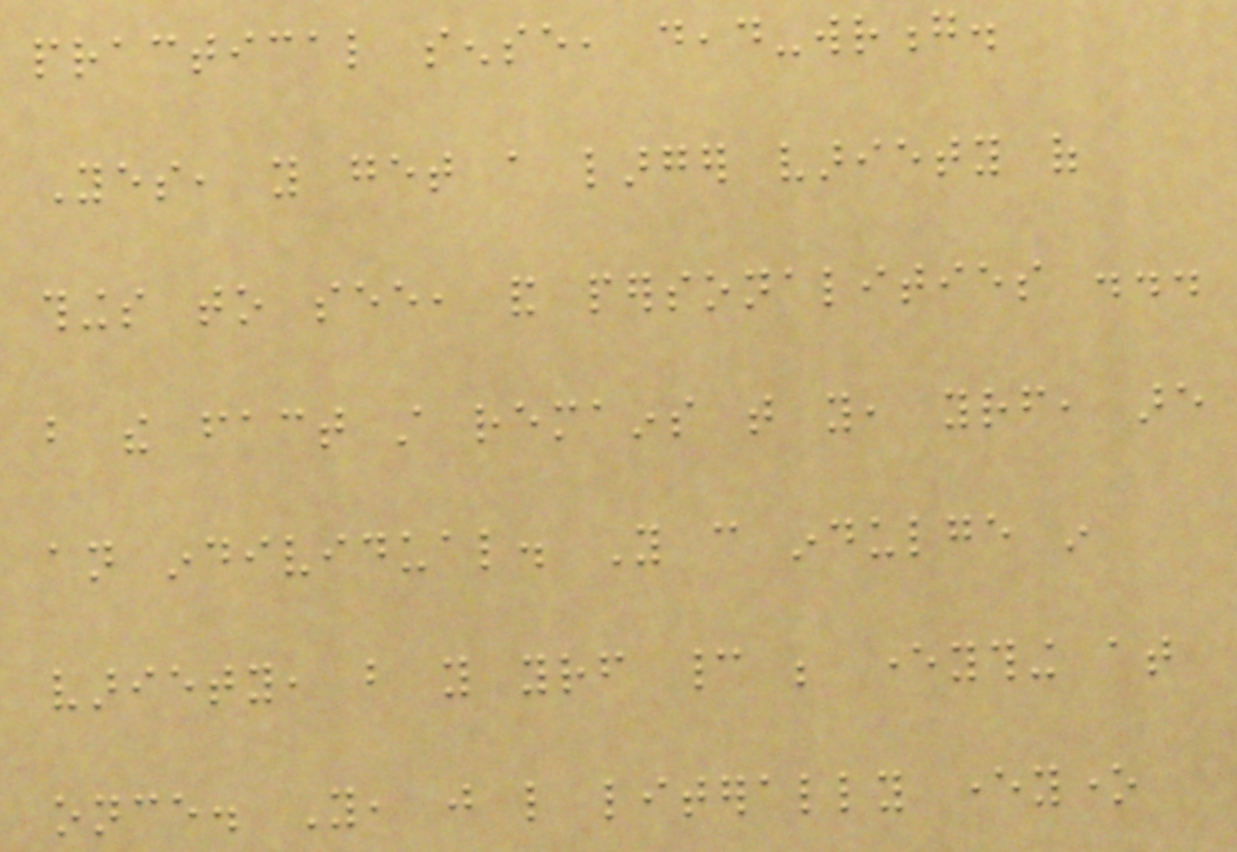practical sense, dead-wrong.
Yes, you get a larger variety of
things to see, and personalities ...
but the fact still remains that you, yourself, are
an individual. You can indulge in
variety, but you yourself cannot be everything at
once. You, just like literally everyone
